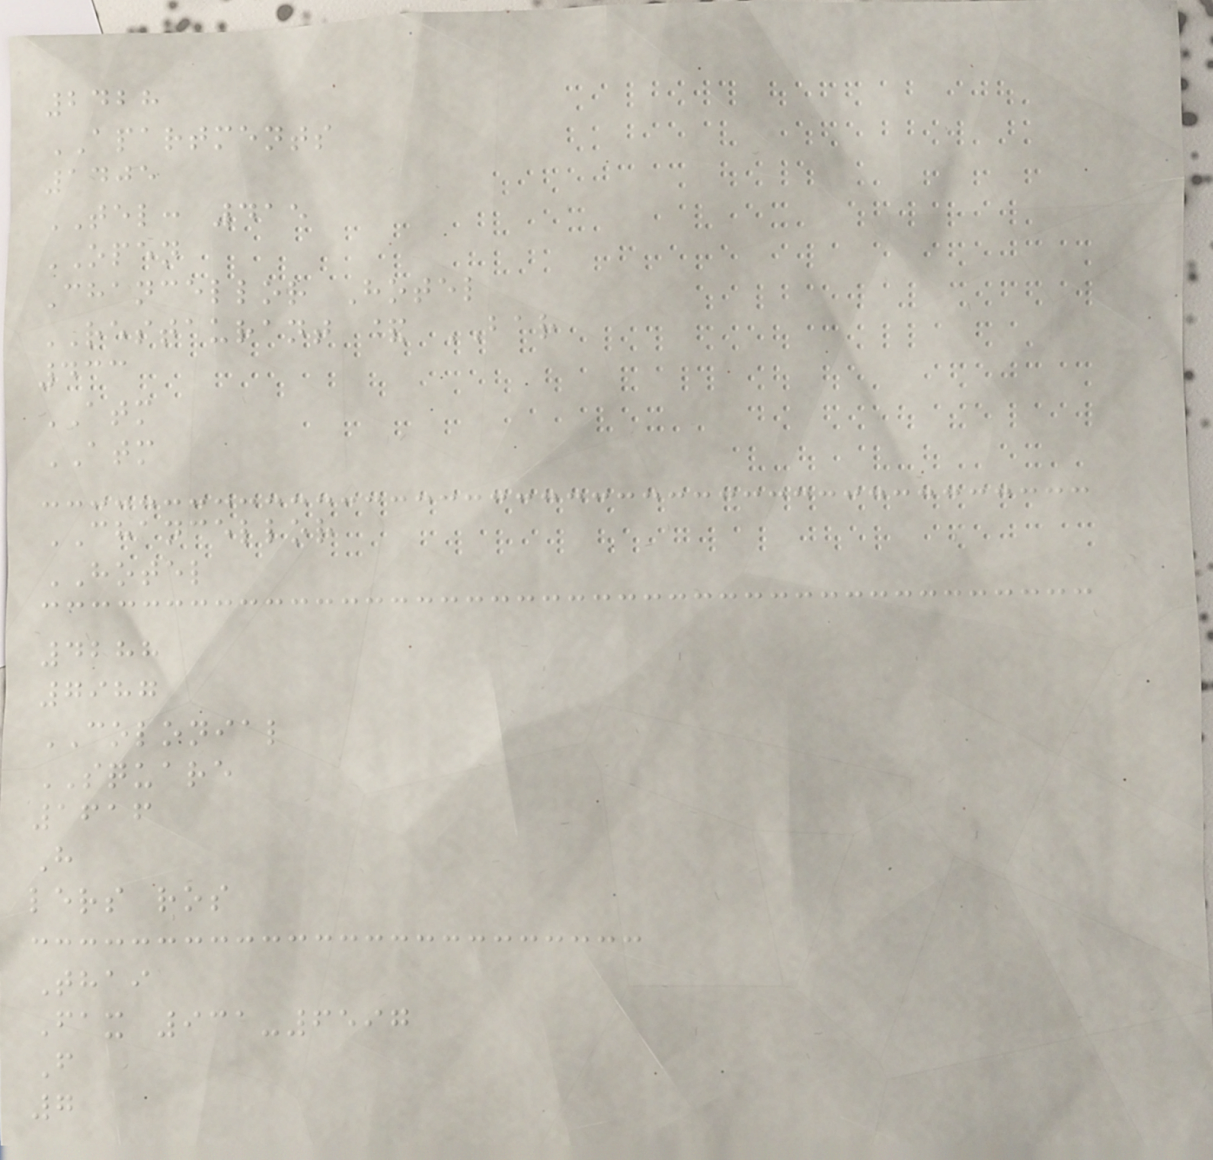2428
APARTMENTS
1405
TEL: 415
OPEN
Chancellor Hotel
RESTAURANT & BAR
433
ATM
ATM
CHANCELLOR
HOTEL
4288
7987
COLONIAL
SQUARE
1616
H
lers ros
Thai
Fax 931-6597
F
7
